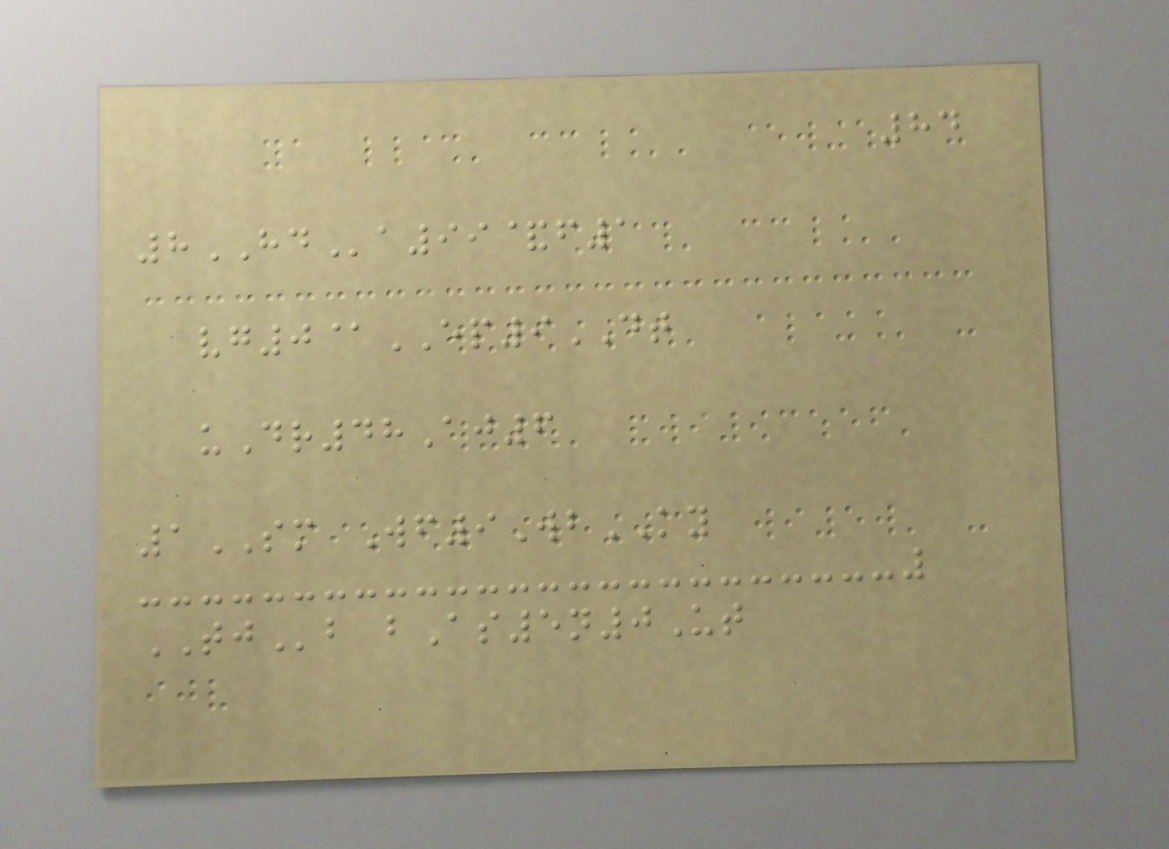84
8HDa99&f1
vg0@EP9DT
uDr48Aj6
1SM Wf9WbKY
TJb bAs5n0Ut
